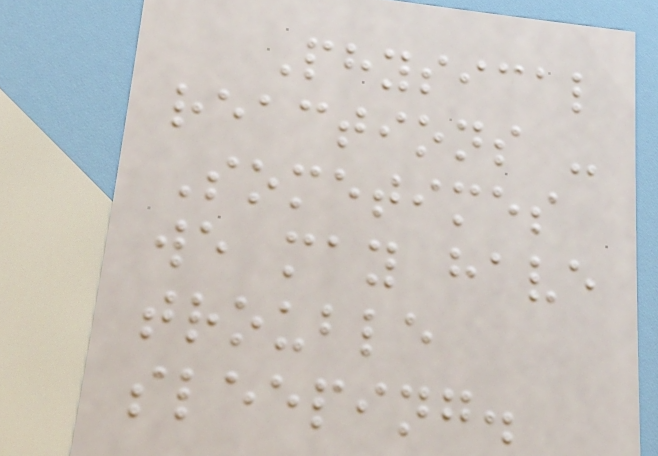Physical
reactions -
Sometimes
we may have
trouble
sleeping.
